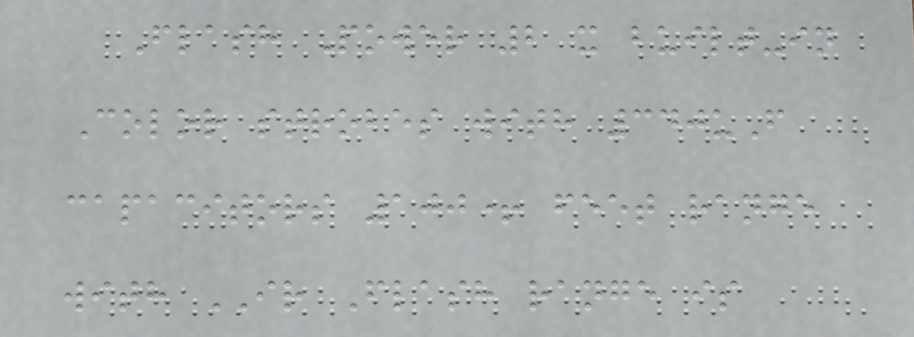Flash Power 2 x built-in
Color strobes with 340uF
capacitors 100+ feet range
with IR Flash range is
